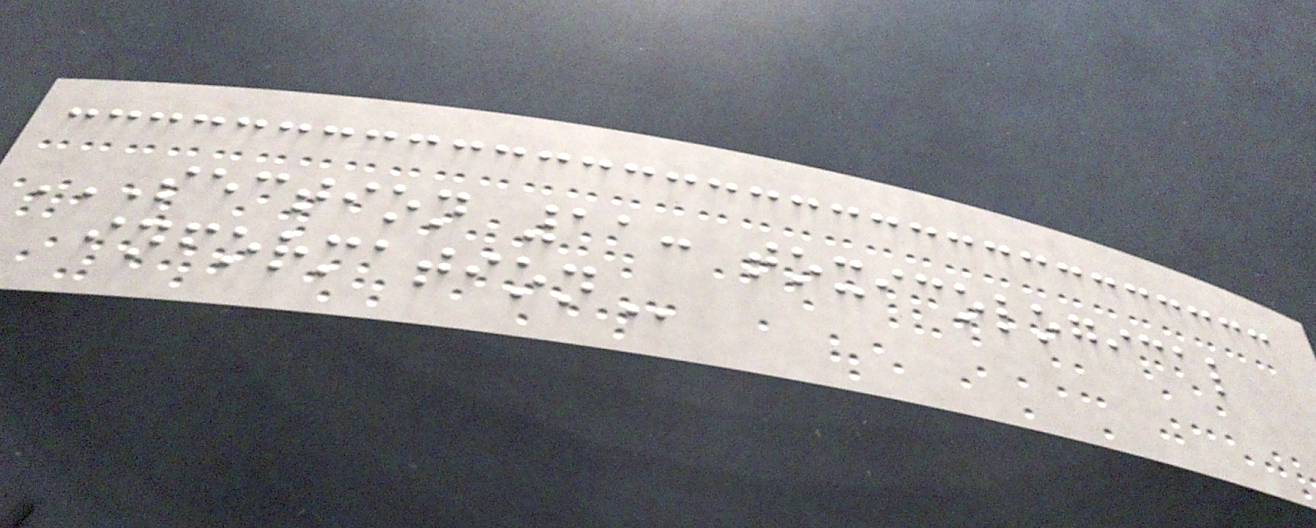SECTION 11: TOXICOLOGICAL
INFORMATION
